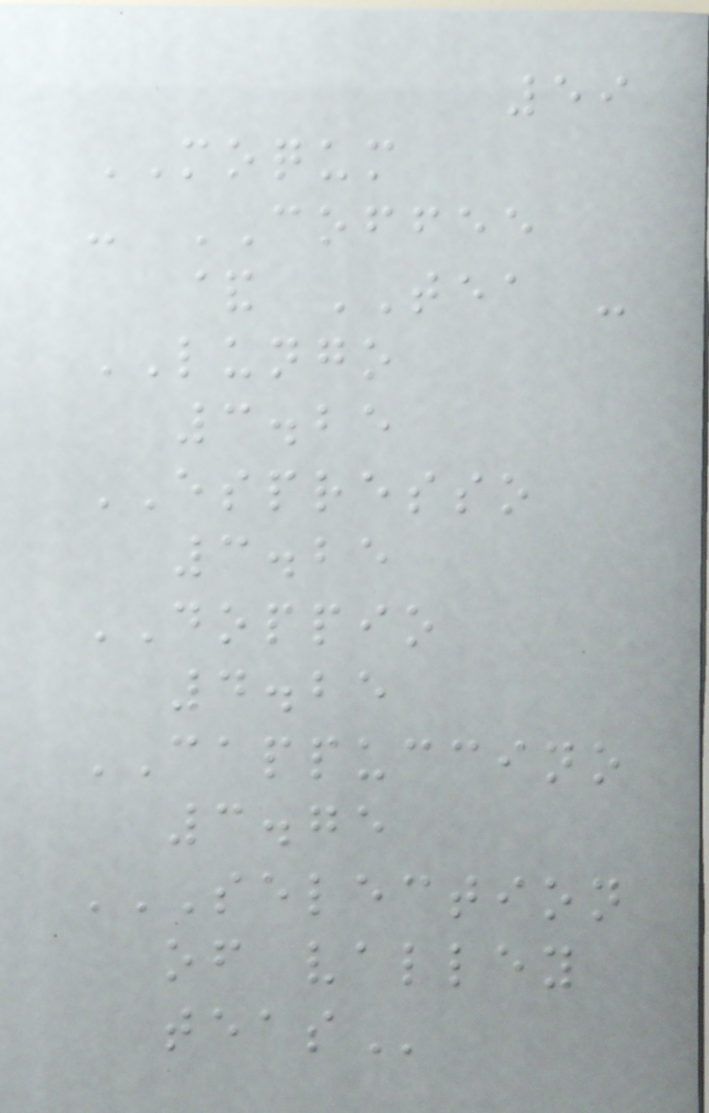59
MOQUM
- COFFEE
& TEA -
LUNGO
3.25
ESPRESSO
3.25
DOPPIO
4.25
CAPPUCCINO
3.75
SELECTION
OF VALLEY
TEAS
